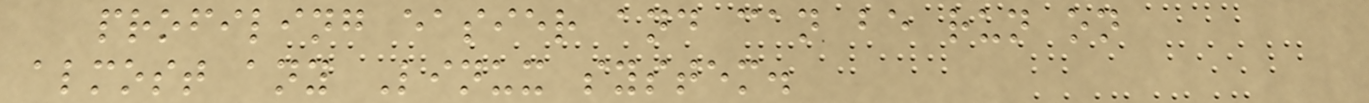profiling easier and can be run on
almost any Linux system.
